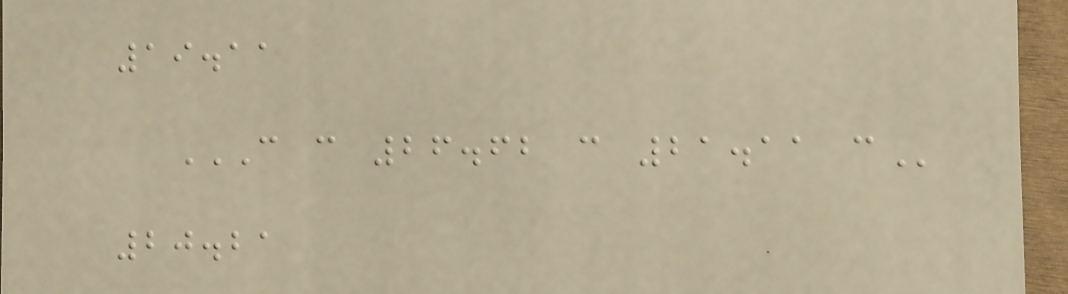19.11
C C 26.62 C 21.11 C
20.21
